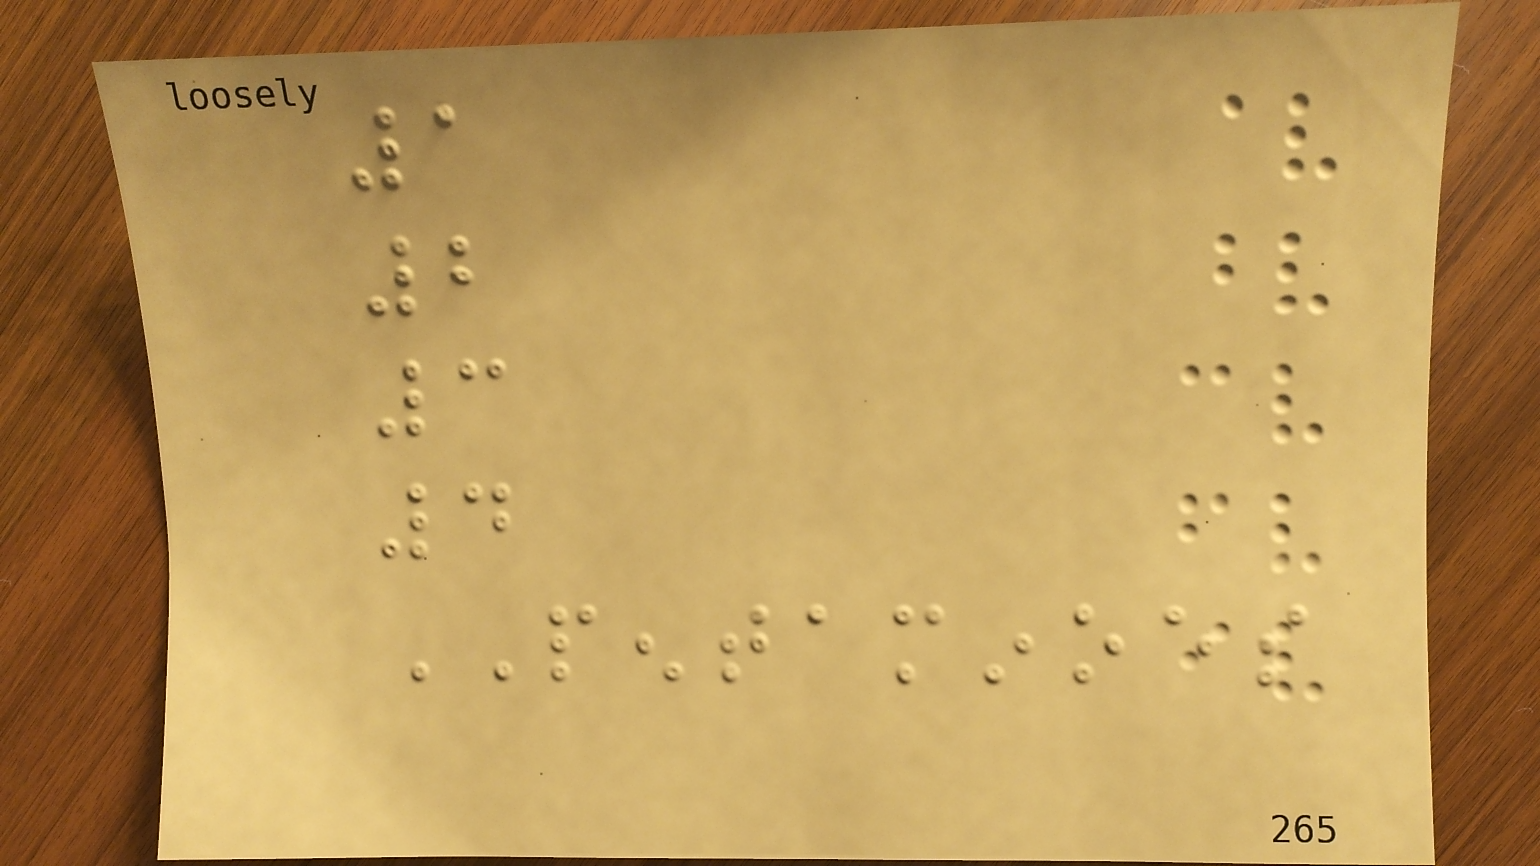1
2
3
4
PENTAMINOES
